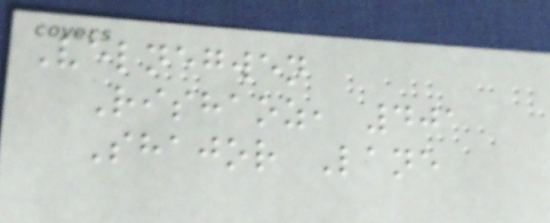Velnegwen
Rishaoz, 401
Shajor Lane
